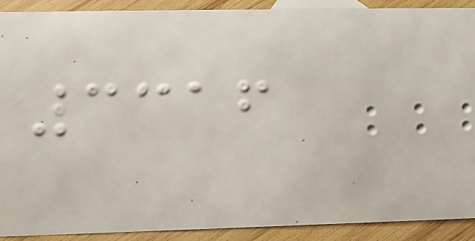3316
